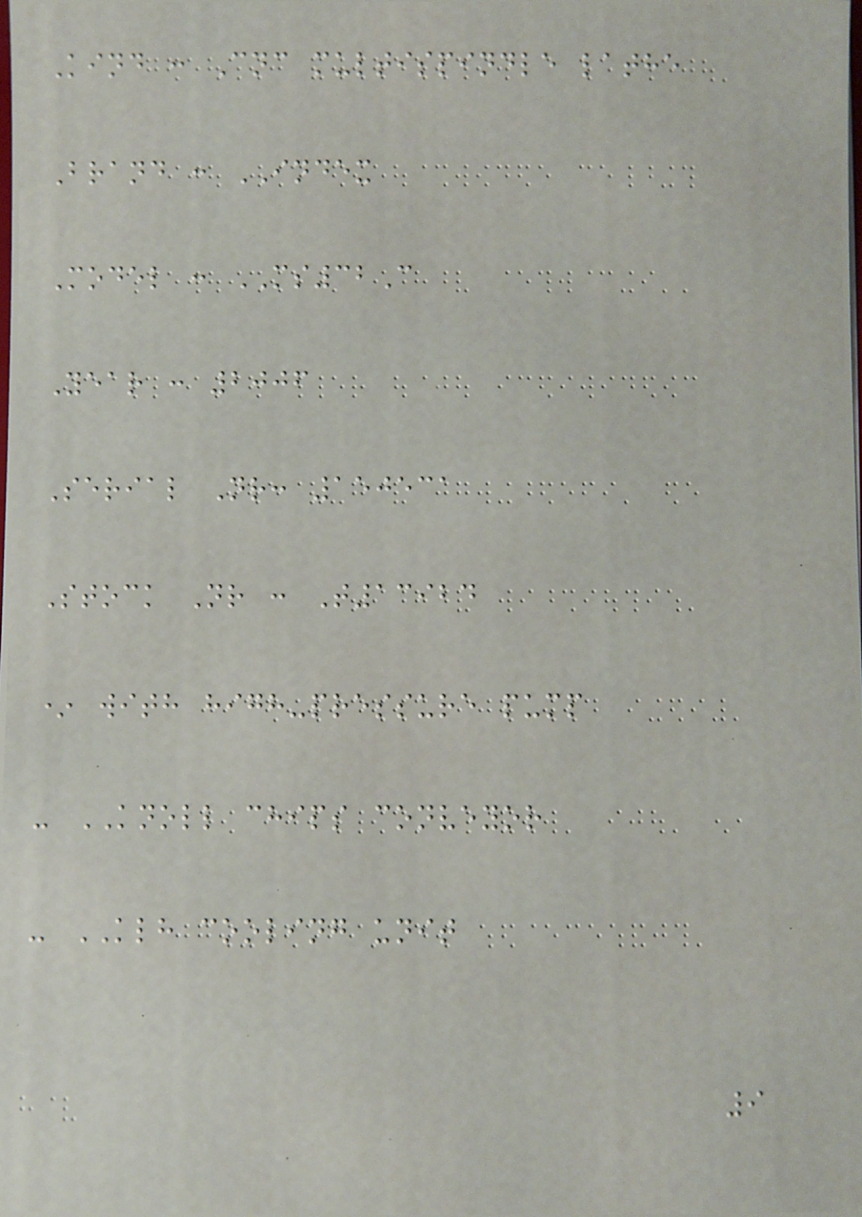Kind : Cnc multispindle lathe
Brand : INDEX
Model : MS32C
Year : 2006
Serial Nr: 150531
Stock Nr : T13924
* with high-pressure pump
- KNOLL chips conveyor
- KLH cooling unit
9
